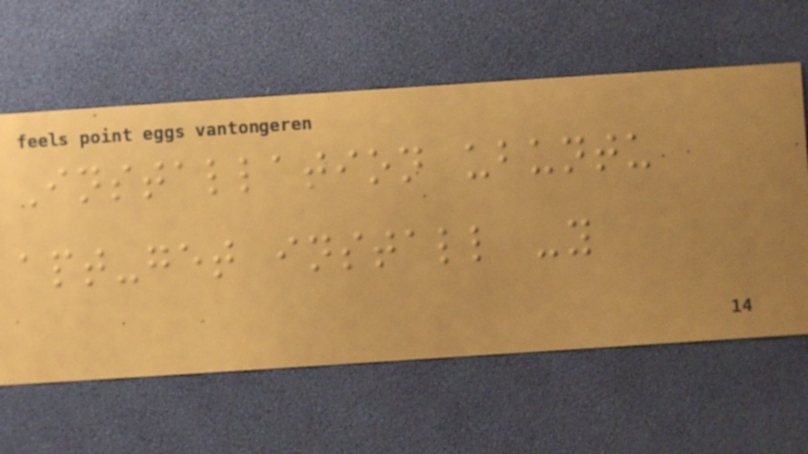Installation ubuntu
apt-get install -y
